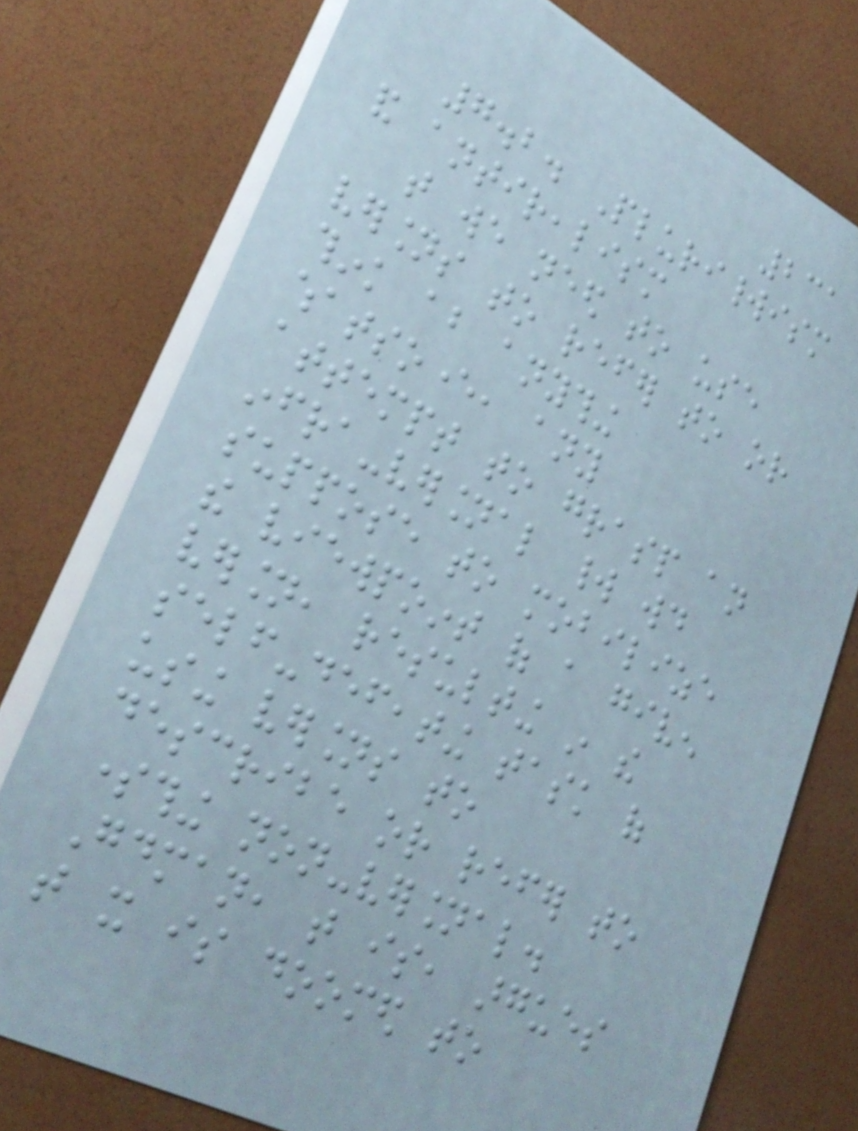231
7.2. Pluriworldism
and antirealism
that we need to use
versions to refer to or
think about anything
whatsoever, any
attempt to grasp an
infra-versional world would
suppose to mobilize
the viewpoint of a given
version, resulting in the
self-defeating task of
using versions to
describe or refer to
something non-versional.
Goodman, that is, argues
that it is doomed to
